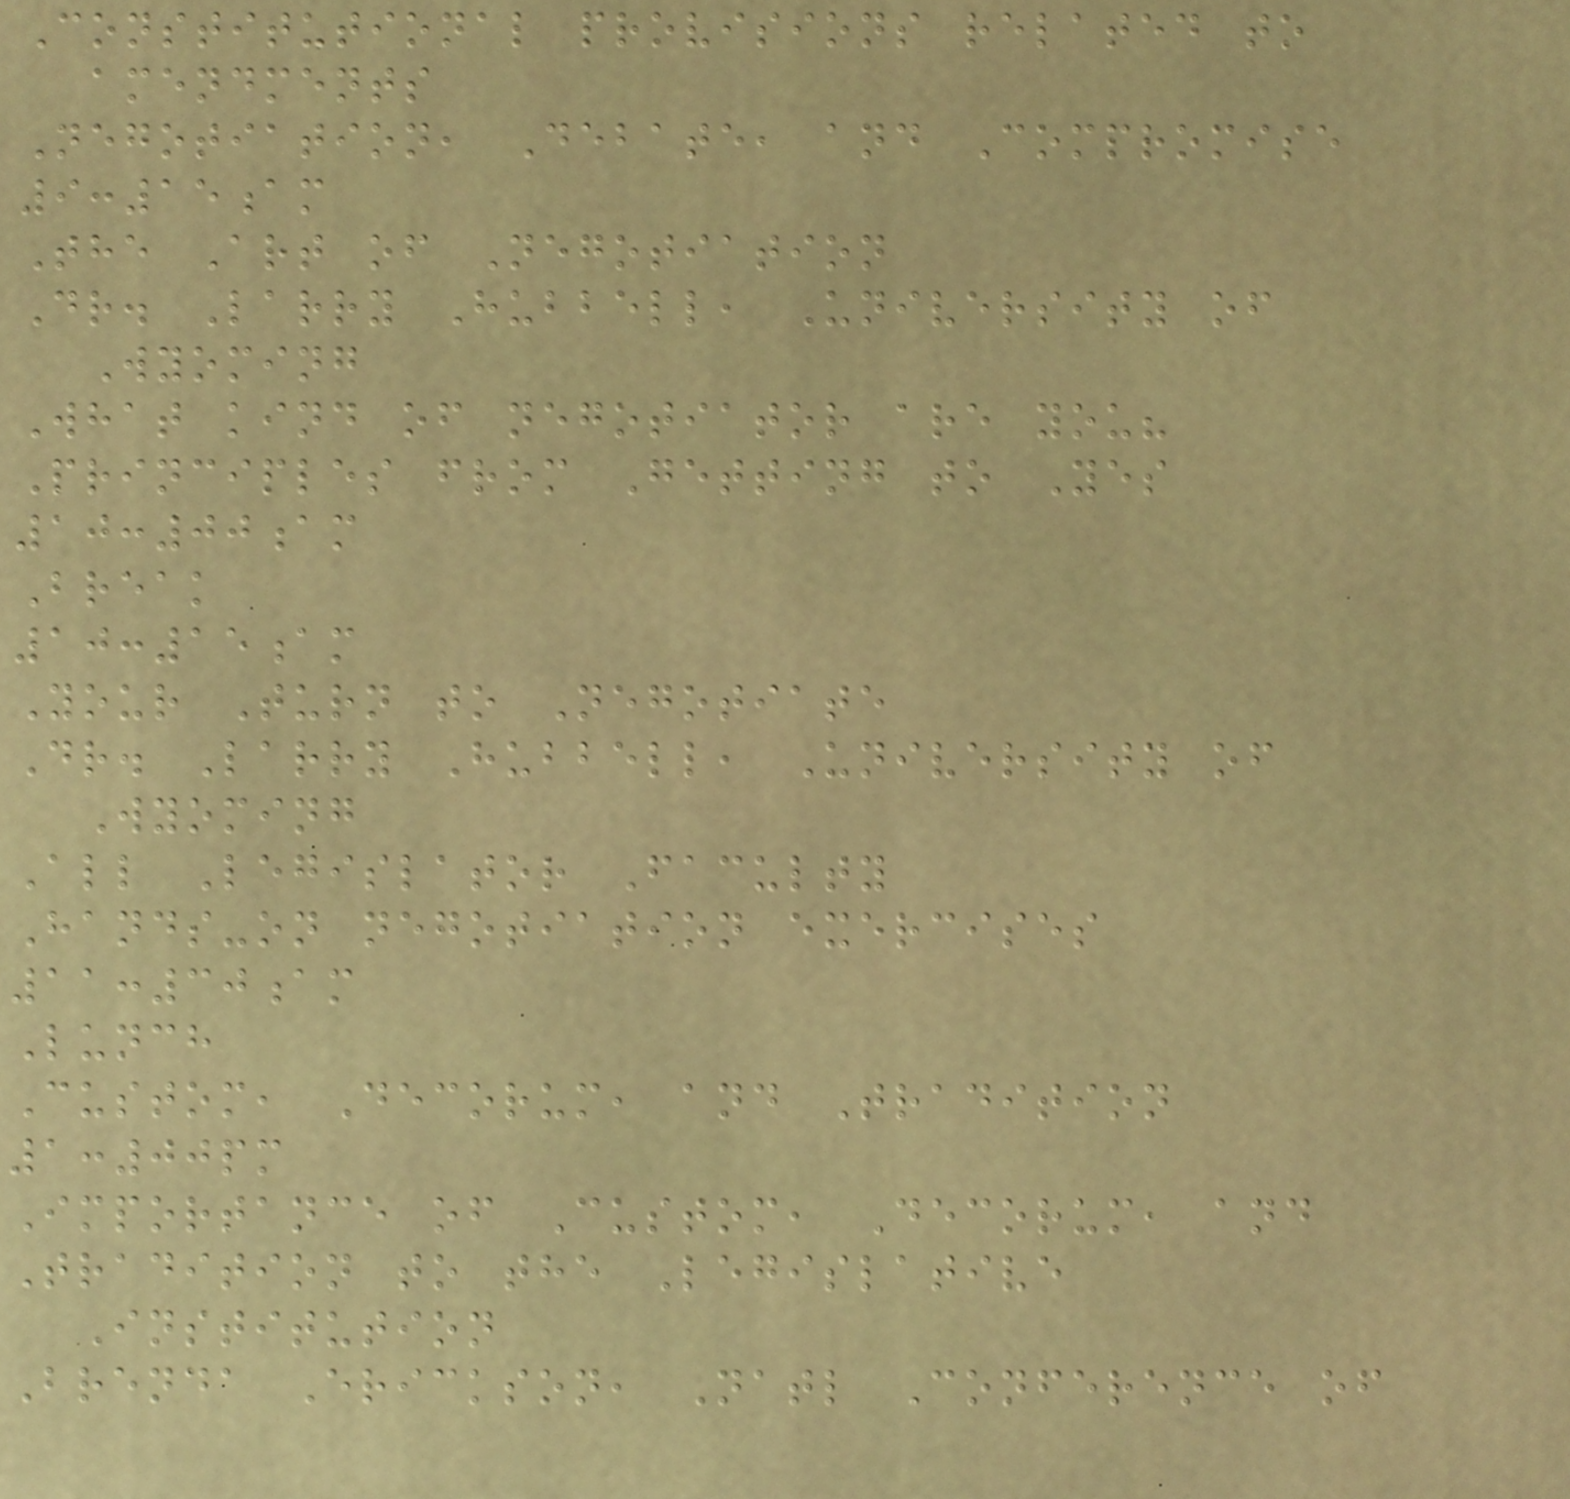Constitutional provisions related to
amendments
Negotiation, Debate, and Compromise
9:15am
The Art of Negotiation
Dr. Larry Hubbell, University of
Wyoming
What kind of negotiator are you?
Principles from Getting to Yes
10:00am
Break
10:15am
Your Turn to Negotiate
Dr. Larry Hubbell, University of
Wyoming
All Legislator Faculty
Hands-on negotiation exercises
11:30am
Lunch
Custom, Decorum, and Tradition
1:00pm
Importance of Custom, Decorum, and
Tradition to the Legislative
Institution
Brenda Erickson, Natl Conference of
